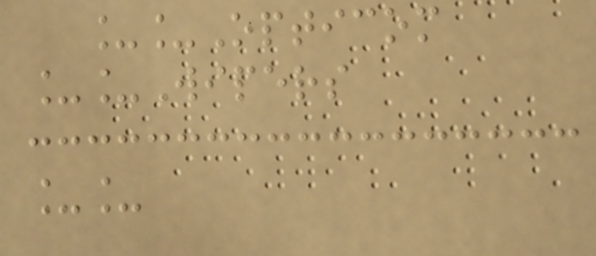__Opticom
__Wipers
__
